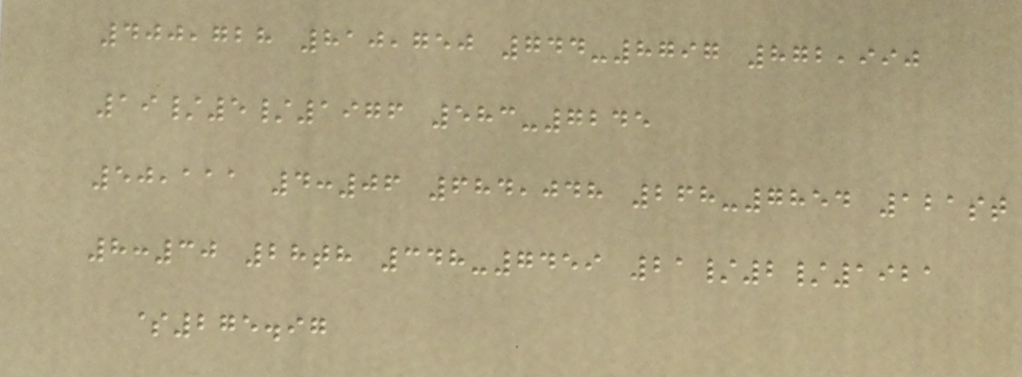400,728 810,750 744-8797 872,990
19/5/1976 583-7245
50,111 4:06 684,048 268-7854 121st
8:30 28th 348-7459 21/2/1921
$275.97
